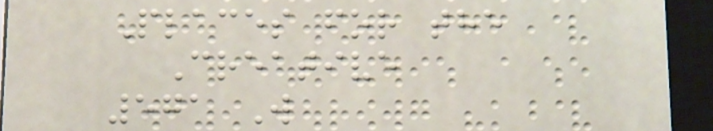Places for the
Creative
571 W
